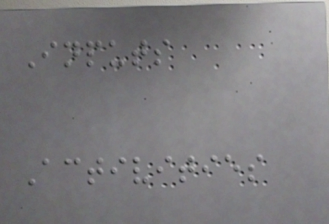Inputs
Activities
